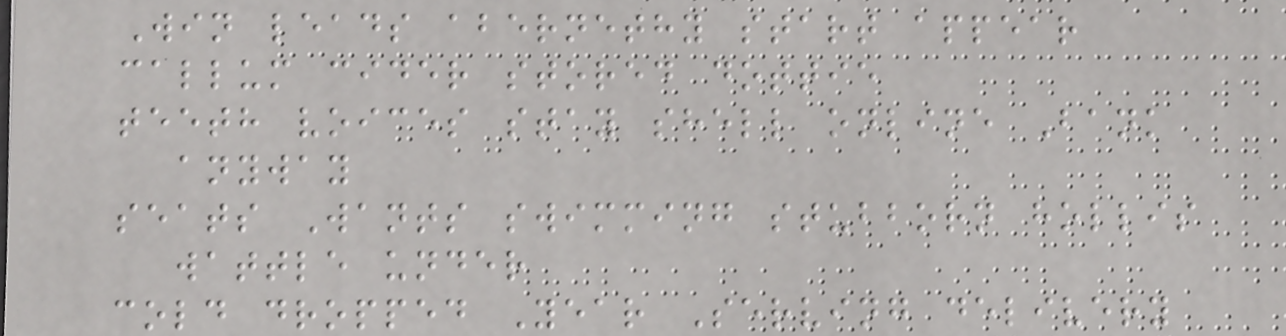Win leads abernethy start appear
callum cider stored dottie
teeth voices stay shell online Bank
anyway
seats Wants swimming stubborn hollis
wattle under
cold dropped Year Serving delivery
